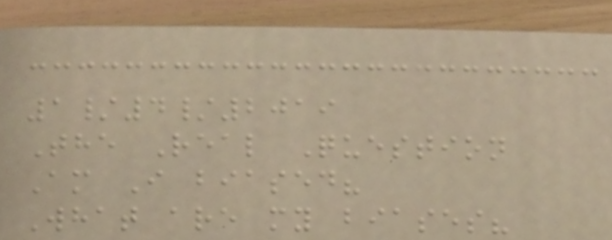1/4/2019
The Real Question
Am I biased?
What are my biases?
